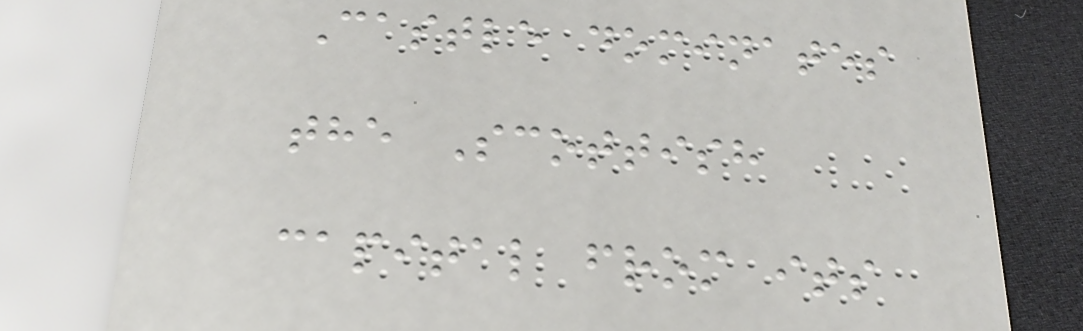Castle dominates
the Scottish
capital from its
